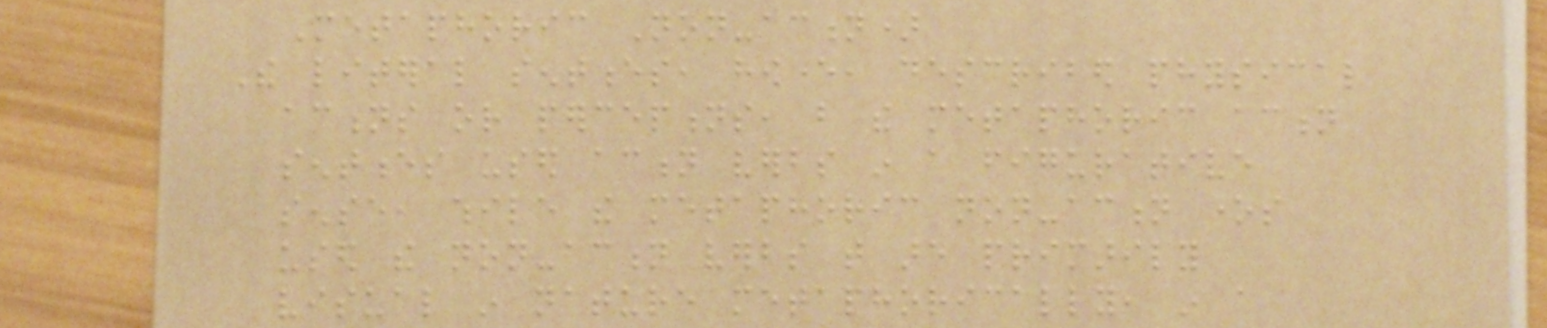Metaphoric Non-action)
The literal sentences, however, described physical
actions or perceptions, but the metaphoric action
sentences used action verbs in a figurative
sense, while the metaphoric non-action ones
used the non-action verbs that are primarily
visual in nature metaphorically, in a
